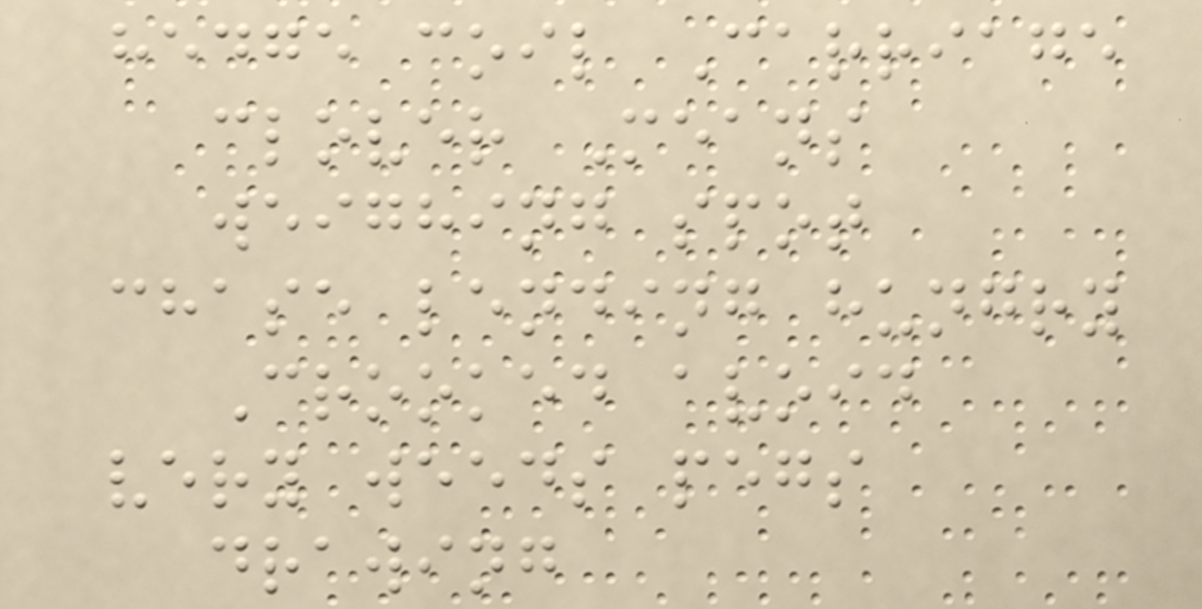hedge coil Carriage
clover Means
weighing spot
chase lending hungry
Crooked avoid
very weeds pegs
drawing
